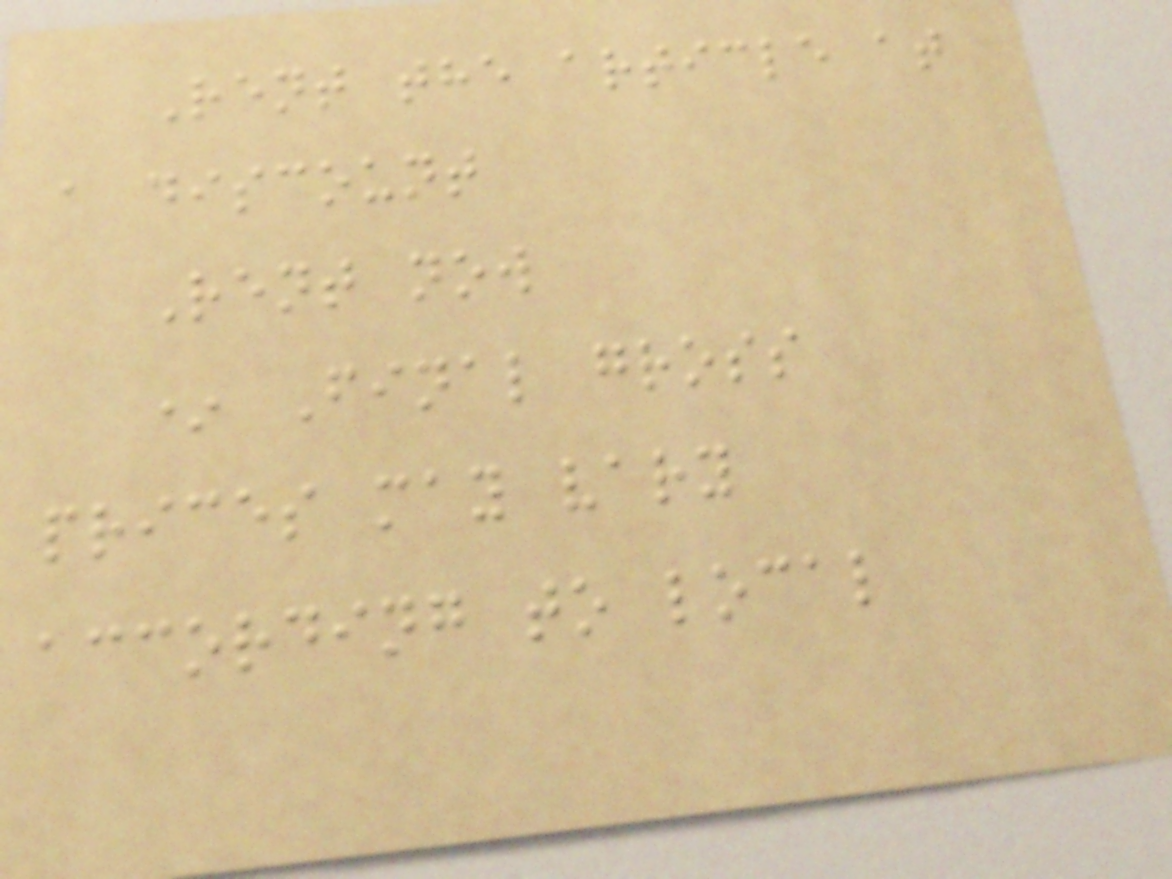Rent the article at
a discount
Rent now
* Final gross
prices may vary
according to local
